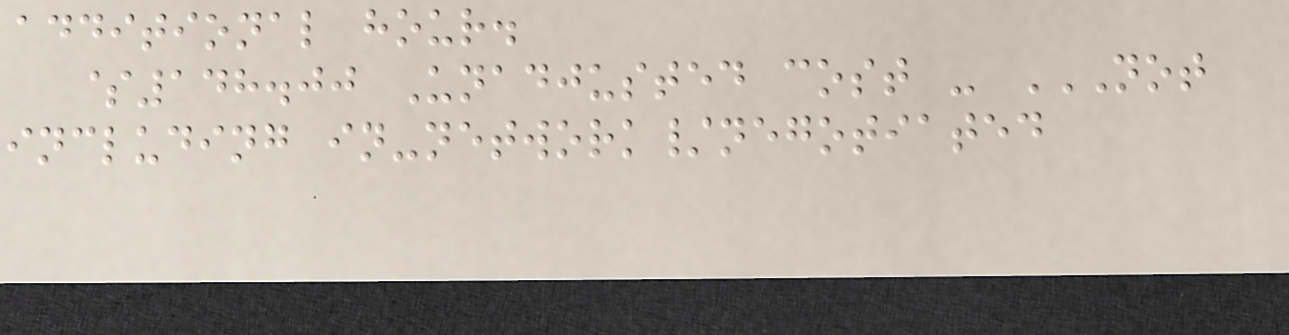additional hour.
$148.00 Unadjusted cost - NOT
INCLUDING IN-NETWORK/NEGOTIATED
